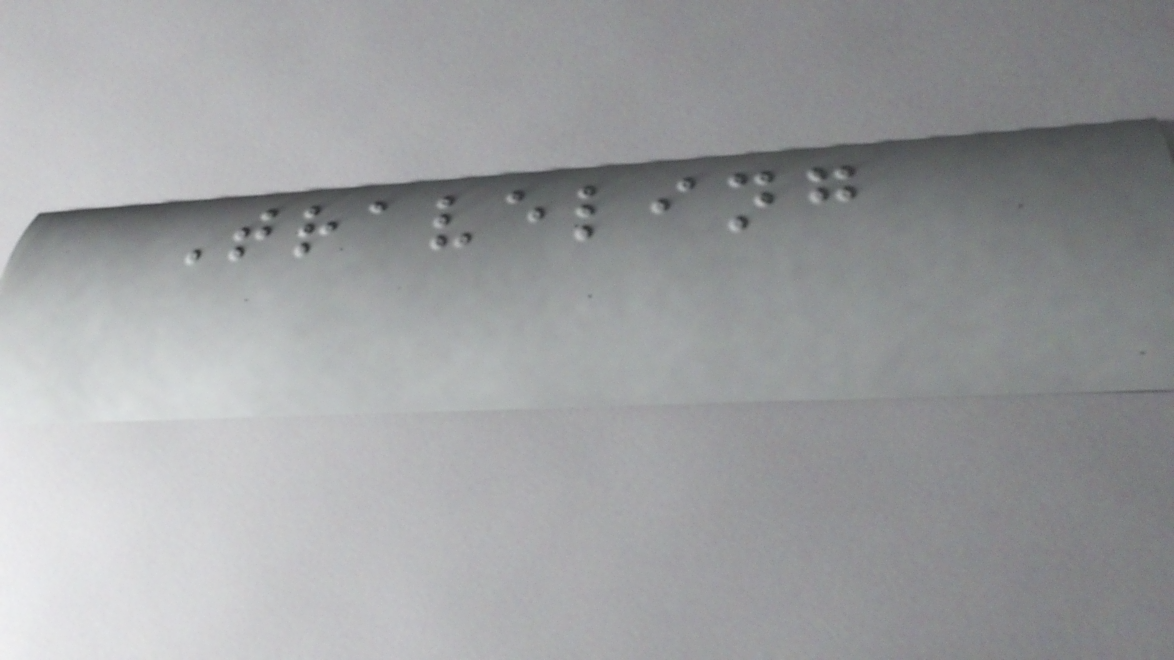Traveling
